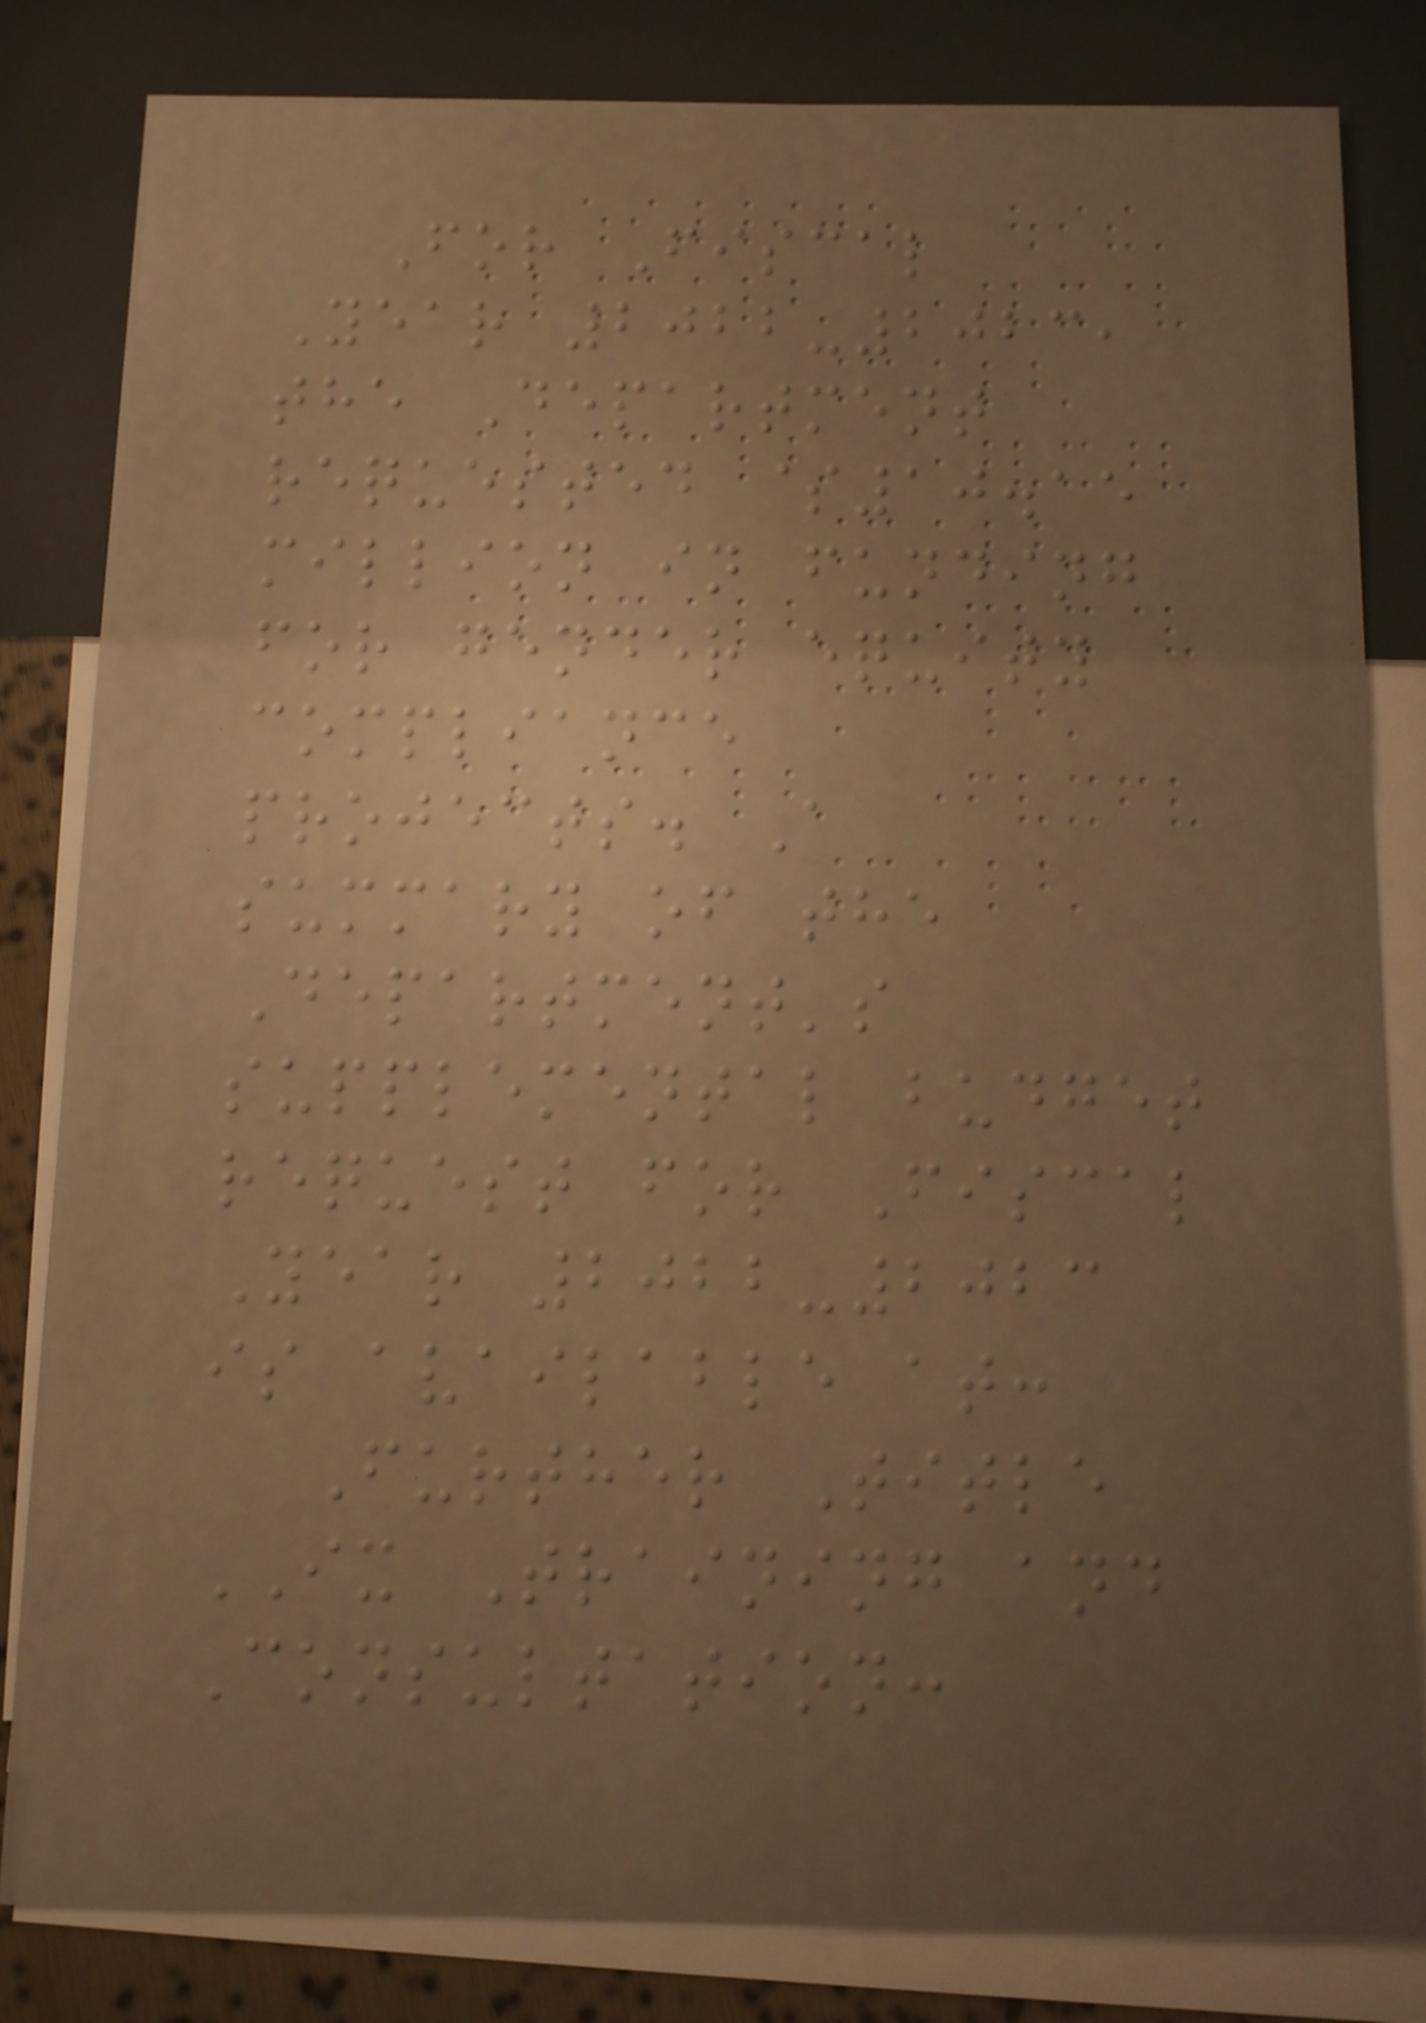For Fiscal
Year 2022-2023,
the Department
requested $10.15
million in funding
for gender equity
compliance
projects. A
summary of the
Department's
supplemental budget
request for Fiscal
Year 2022-2023
is available at:
Further Title
IX Training and
Consultation:
